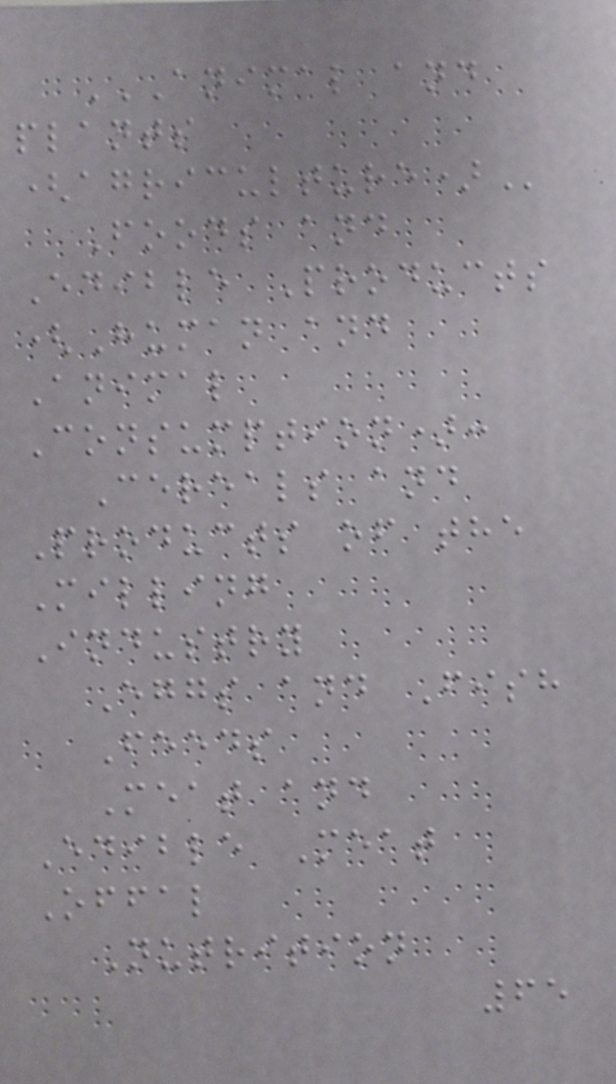ANIMAL AND
PLANTS
(AGRICULTURE)
Foods and
Edible Products
(Human and
Animal
Consumption):
Cereals and
Products of the
Milling
Industry
Eggs and Fish
Feeds
Meat and
Edible Meat
Offal
Nutrition
65
